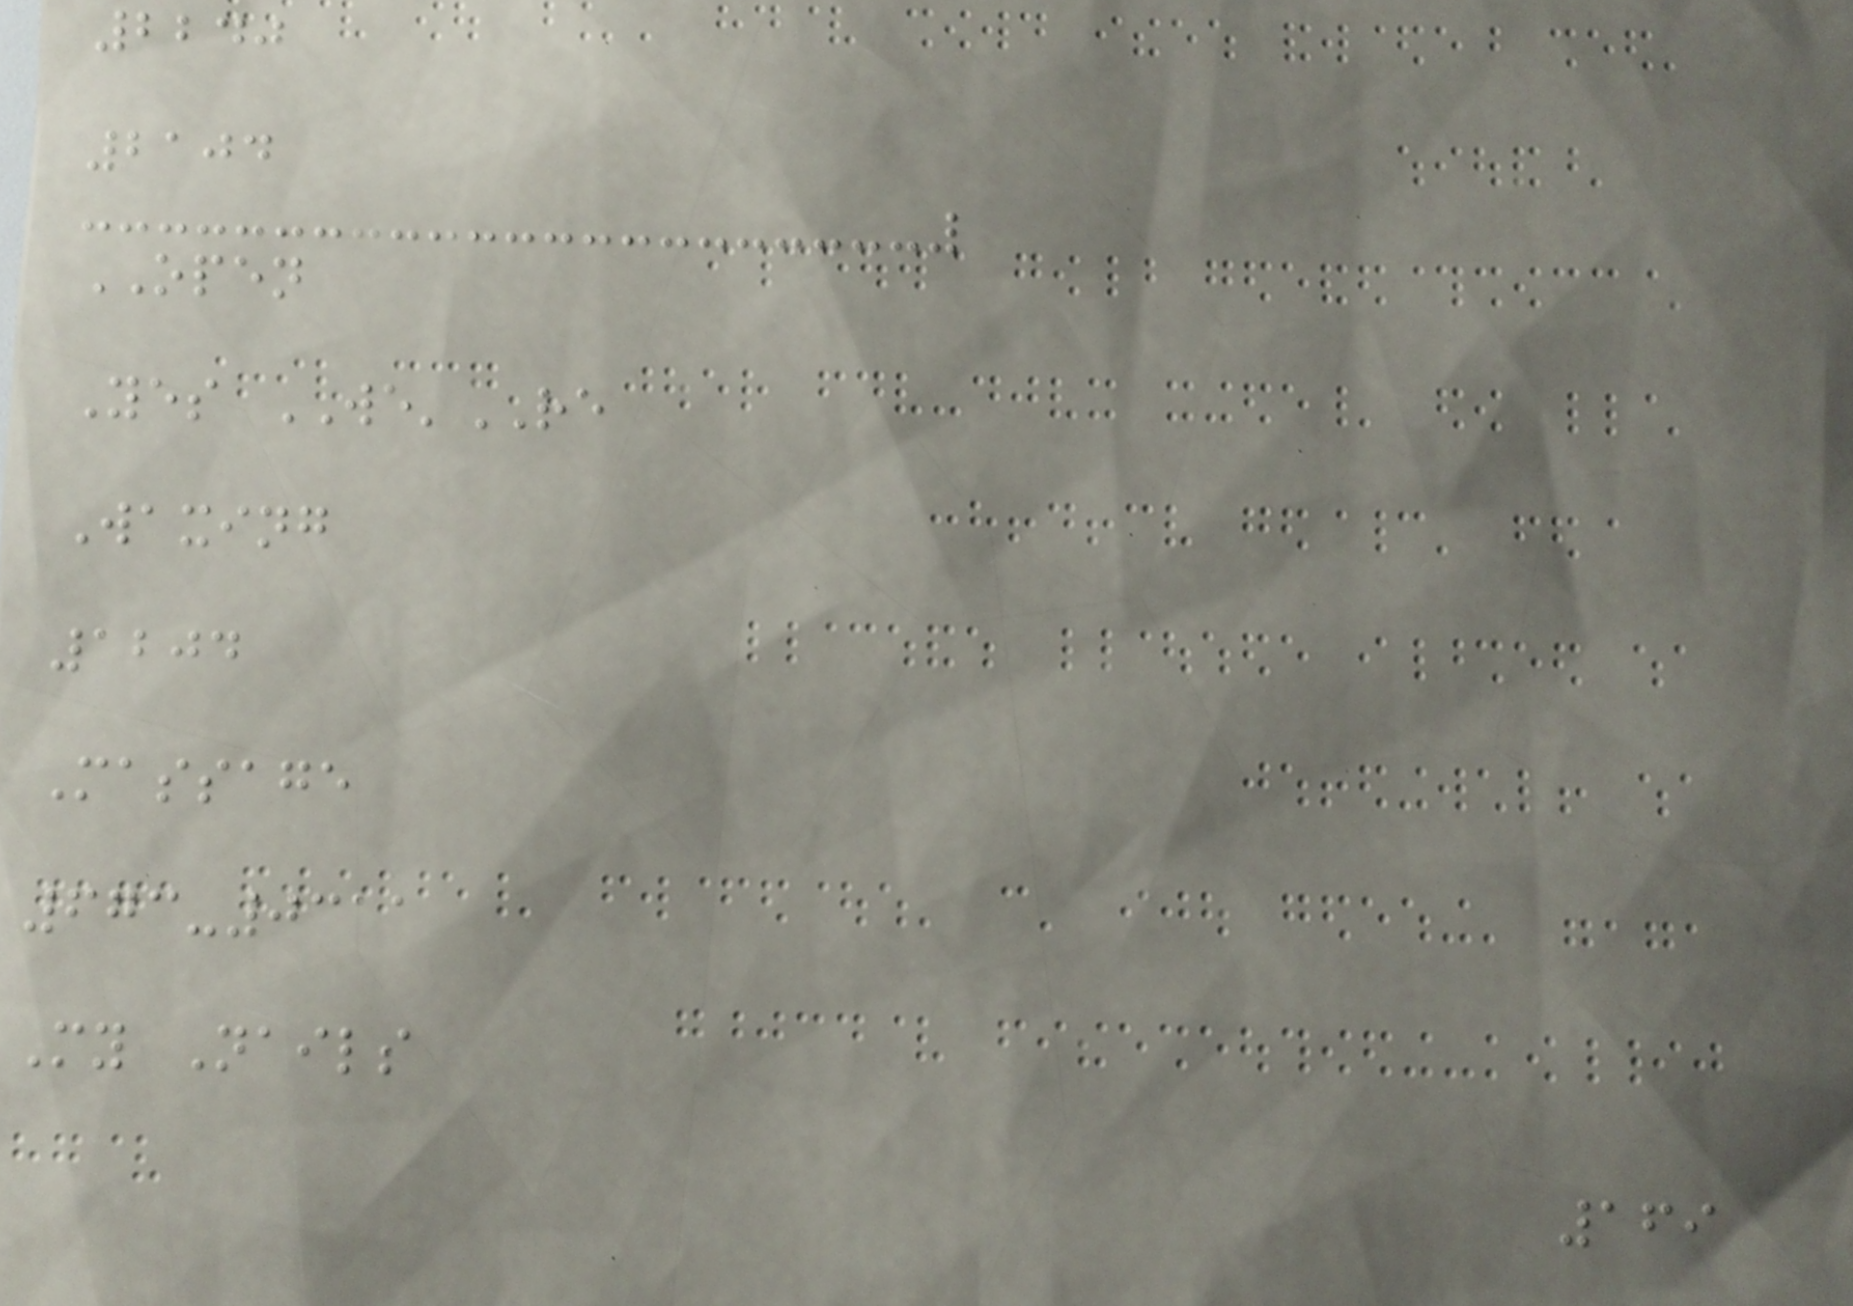2240
2104
OPEN
Yes WE'RE
Waxing
1204
Massage
673-0311
My Nails
169
